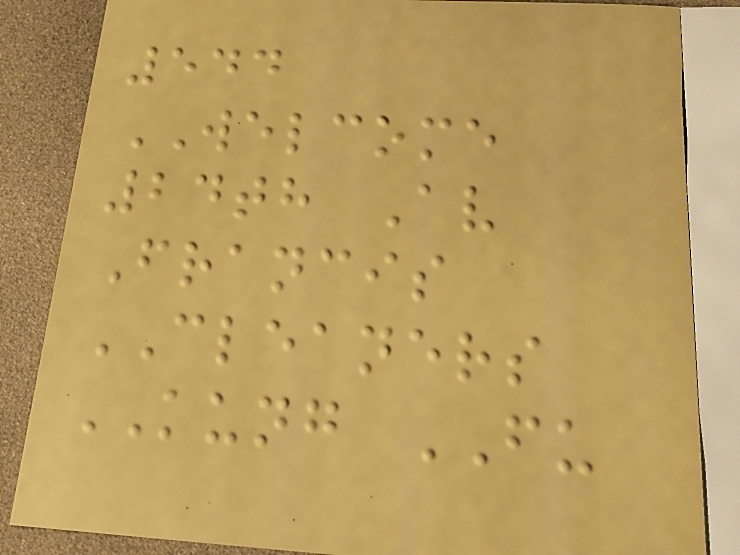544
WELCOME
24th Av
Francis
CLEANERS
KUNG FU
